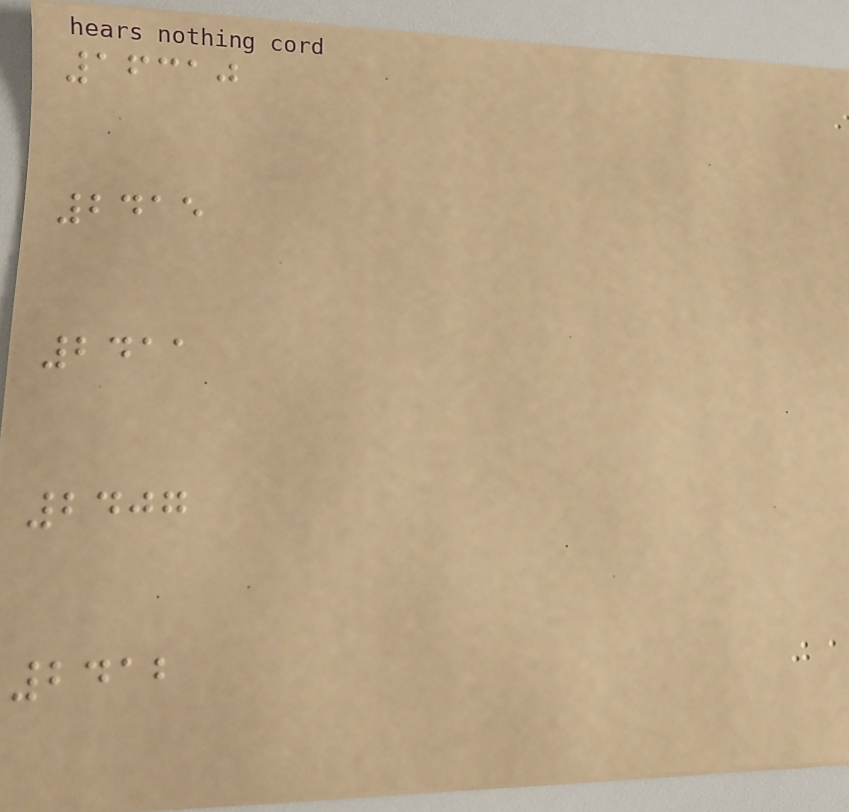16310
2415
2411
2407
2412
